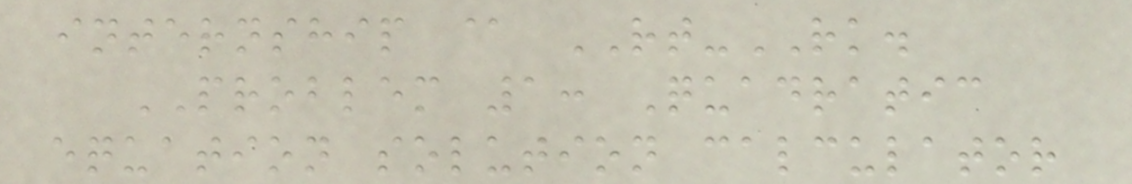internship @ RT-RK.
PROBLEM 1: Quadratic
equation solution calculator
